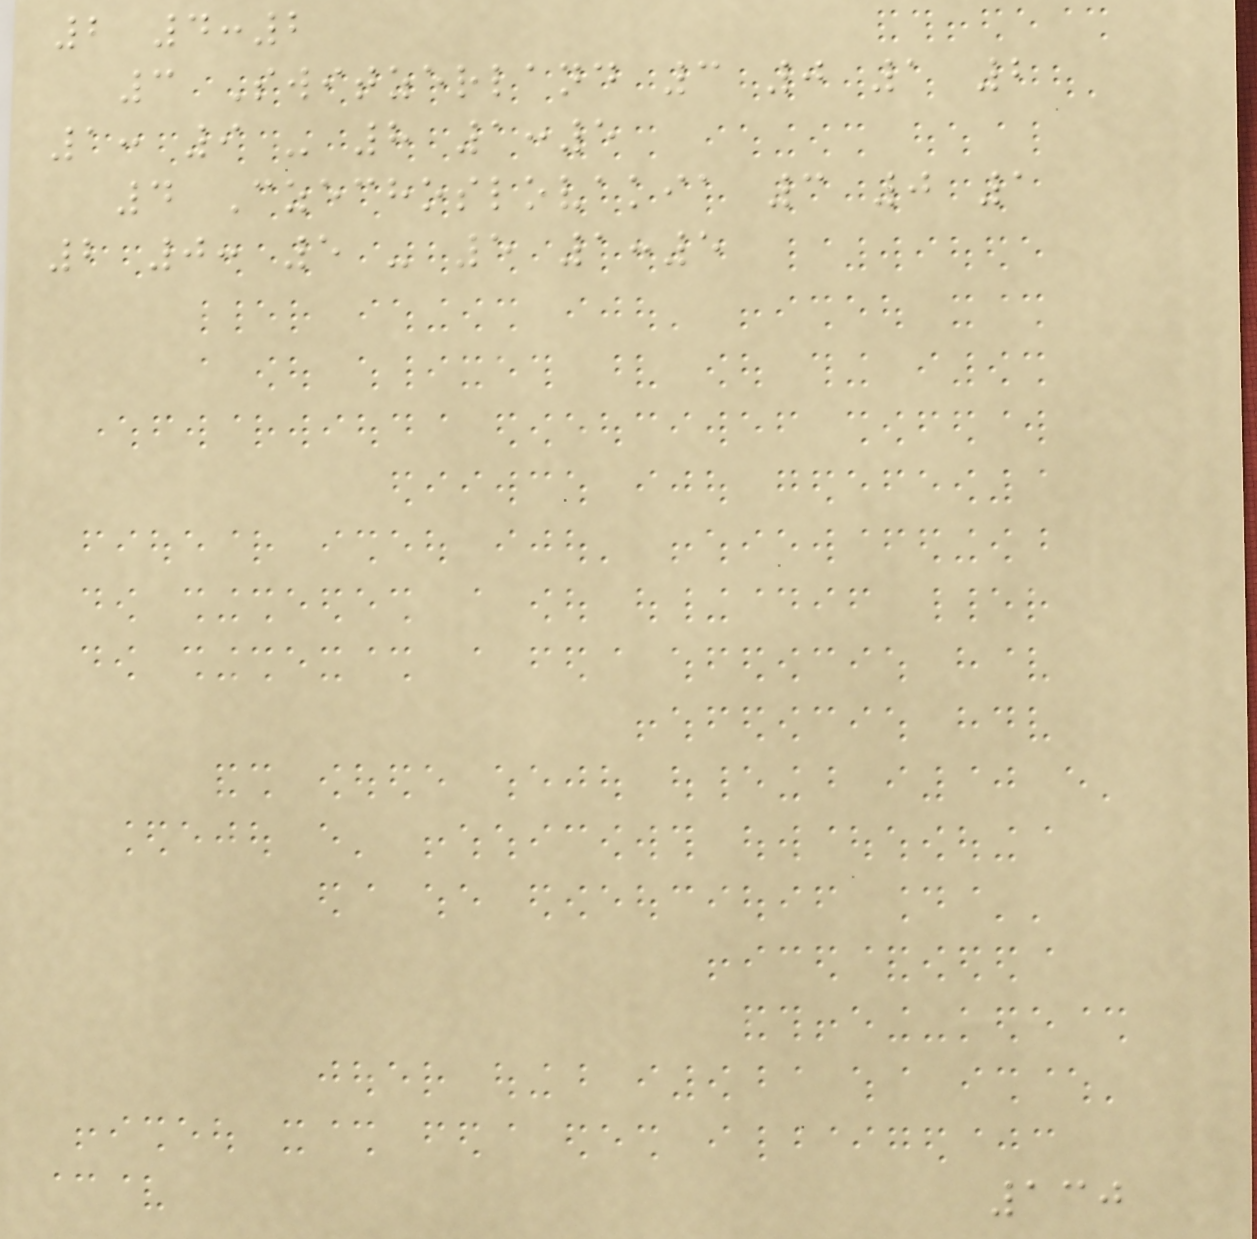2 4:2
3 Switzerland 3 0 1 2
1: 9 - 8 1:5
4 Czechoslovakia 3 0 1
2 0: 5 - 5 1:5
130
